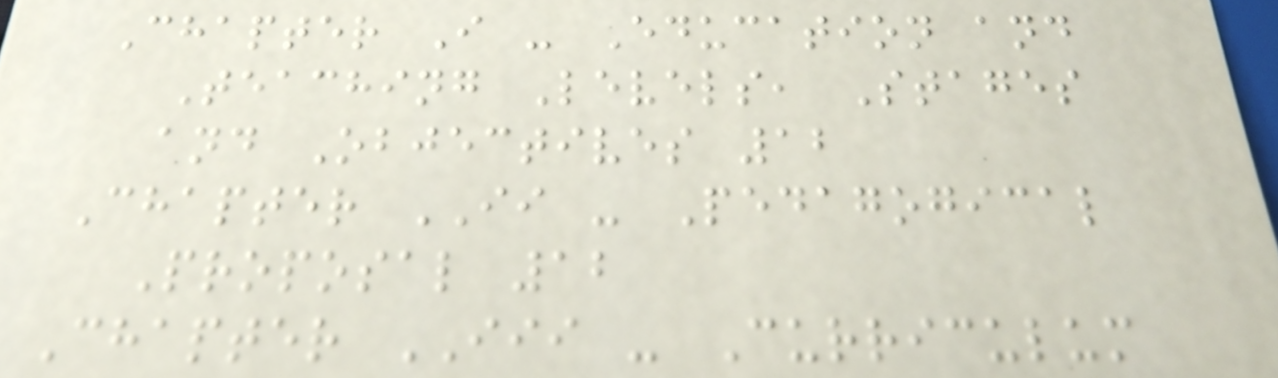Chapter I - Education and
Teaching Levels, Stages
and Objectives 12
Chapter II - Pedagogical
Proposal 12
Chapter III - Curriculum
